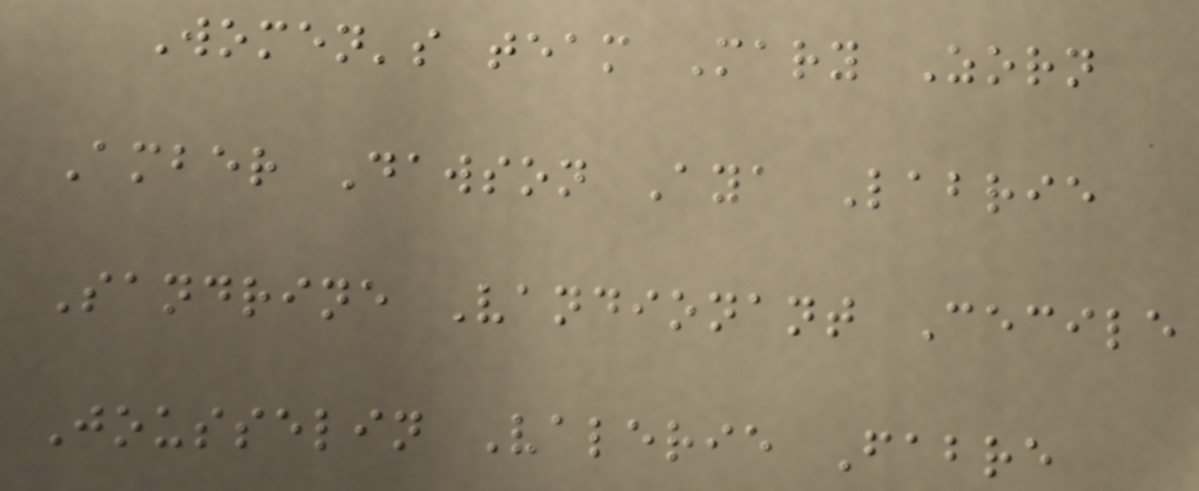Women's team Mary Zorn
Amber Dawson Aya Labrie
Sandrine Vandionant Cecile
Jousselin Valerie Fabre
